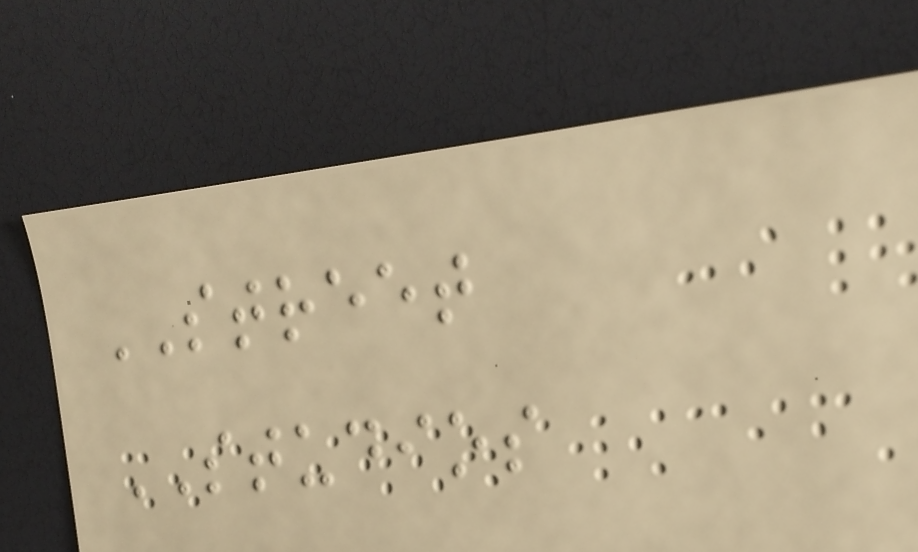STREET
STUDIOS
